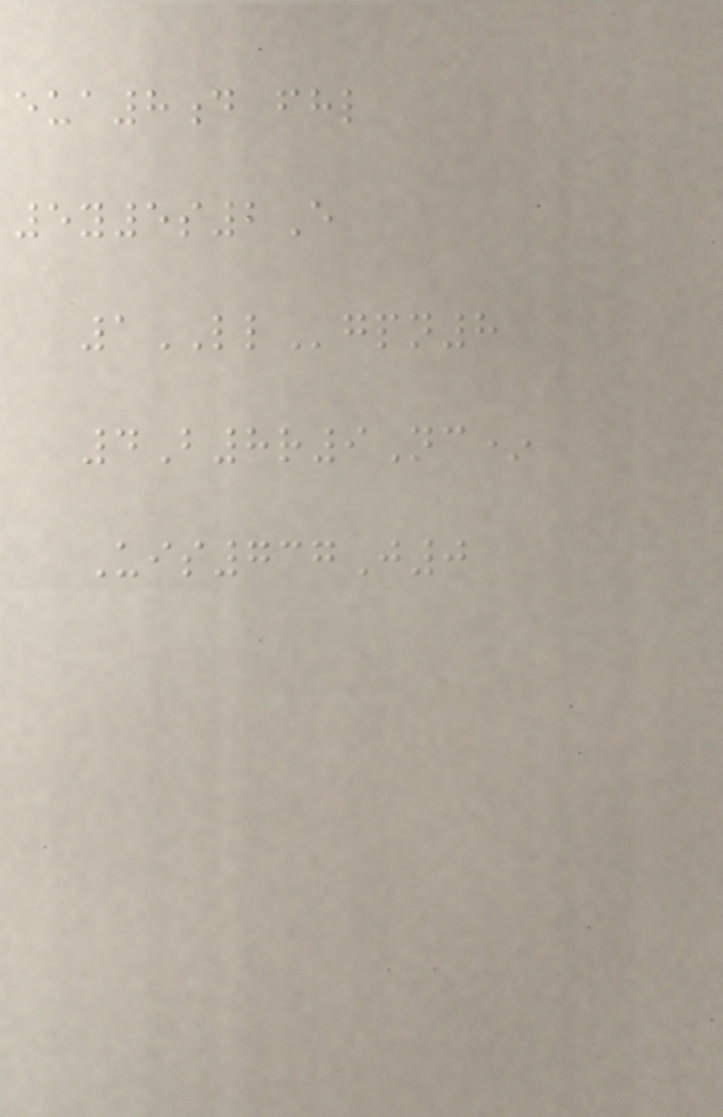eua8d fhl
5y5s2E
1LLgpn8
4B8r9Nc*
Uis737J0
